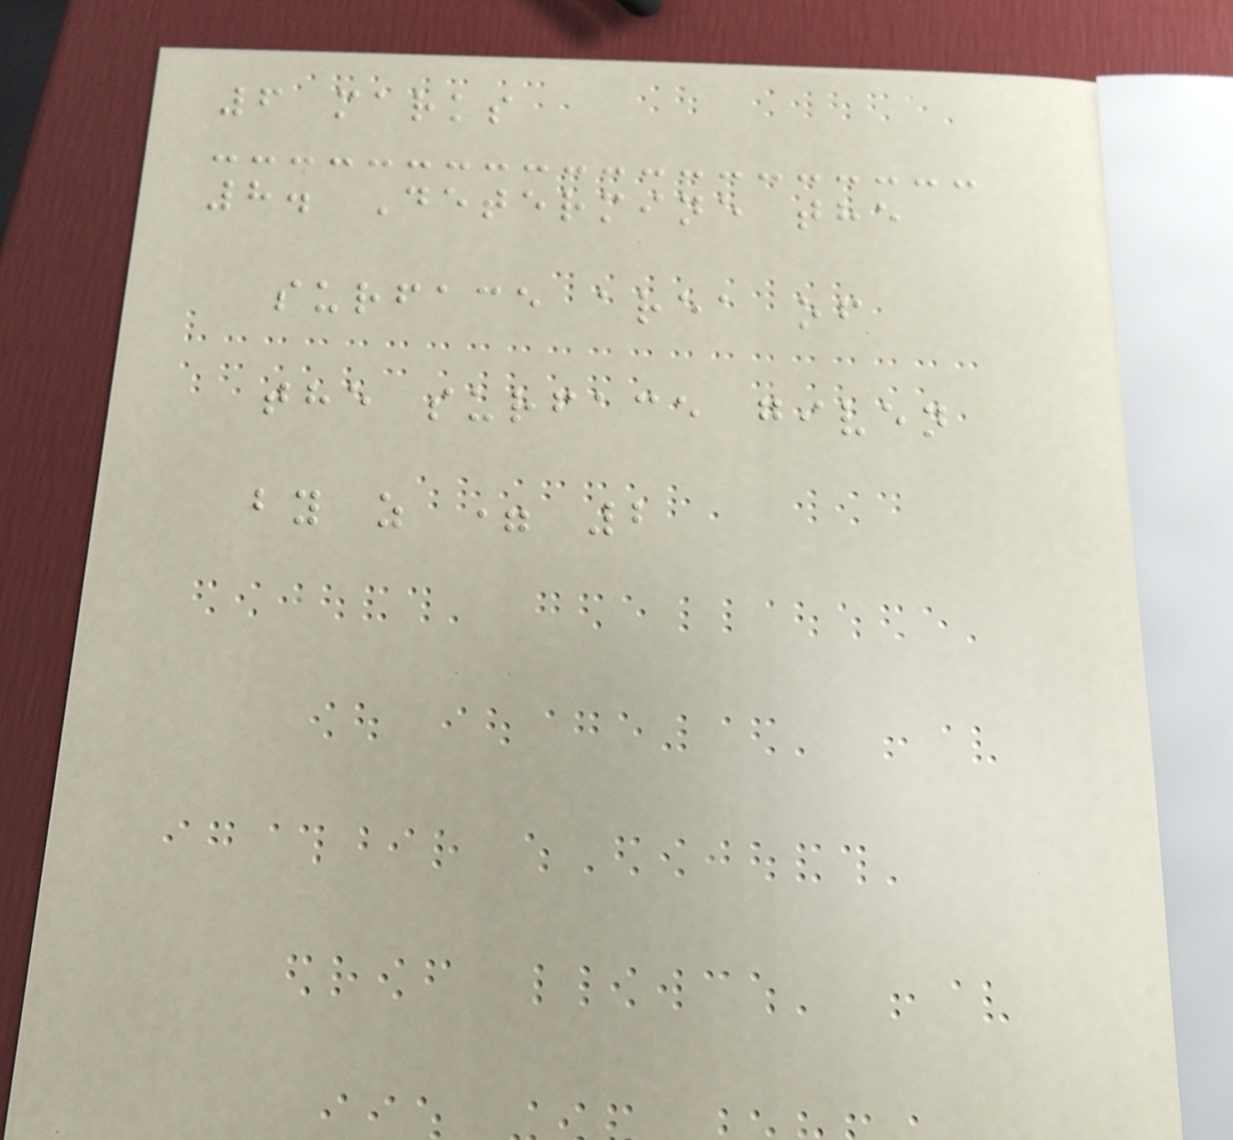6 marks
8. Determine the
surface area of
the surface given
by z = 2
